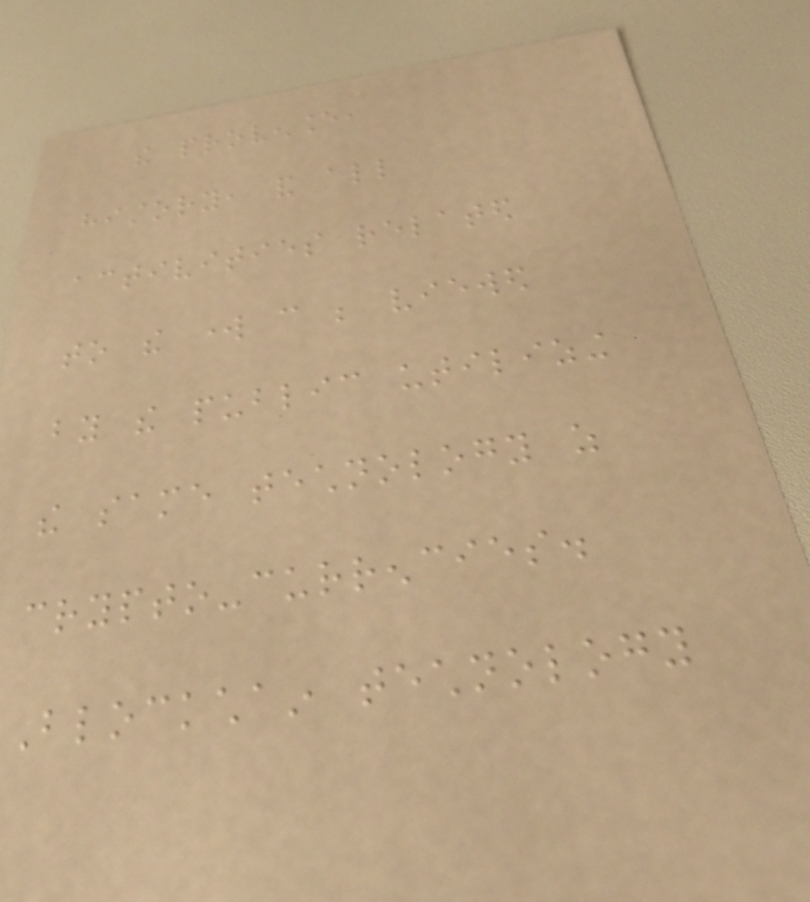the provenance,
history, and all
activities related
to the work can be viewed
by the public utilizing
the same technology as
crypto-currencies.
Blockchain technology
